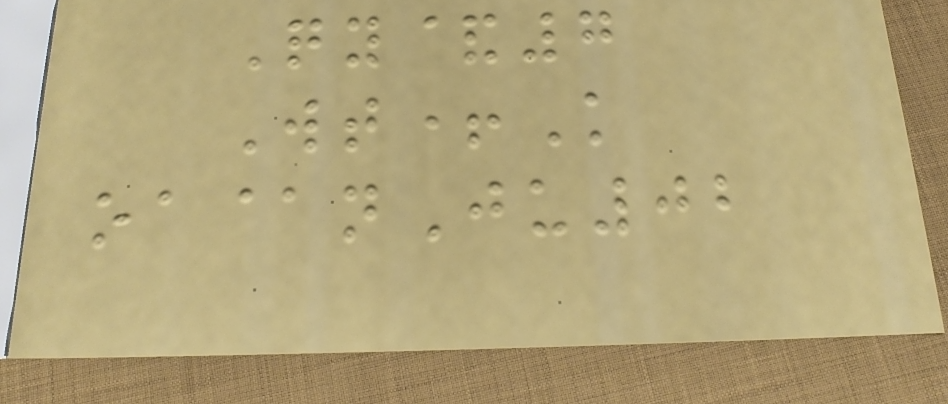Qy&7
Wt+K
oa@nJu02
